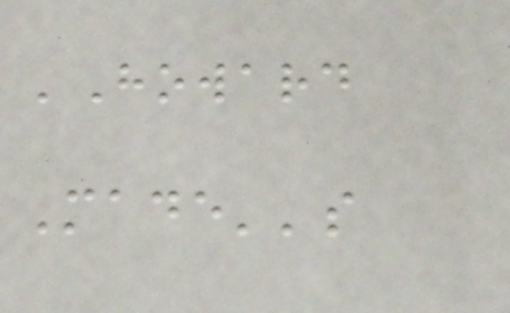'Howard
Made''s
